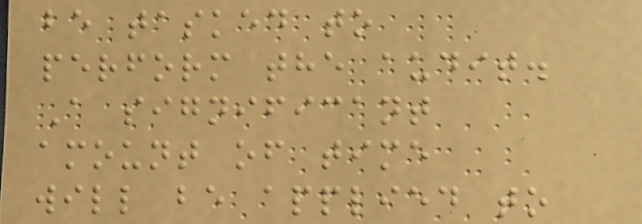be tasked to
perform the audit.
A significant
amount of time
will be applied to
